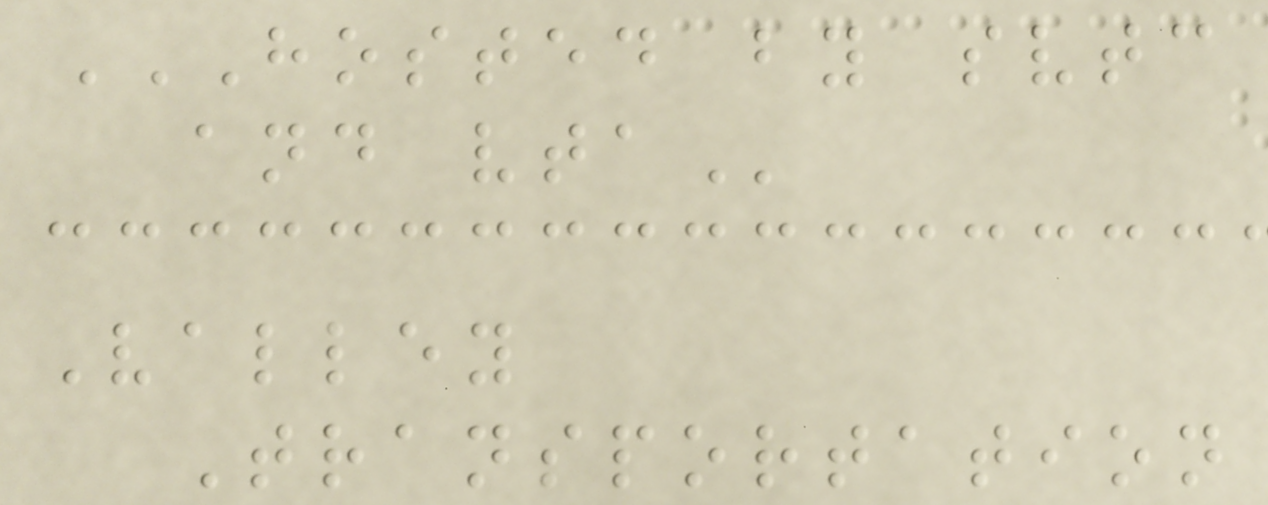HOSTED BY SVTC
AND VTA
Valley
Transportation
